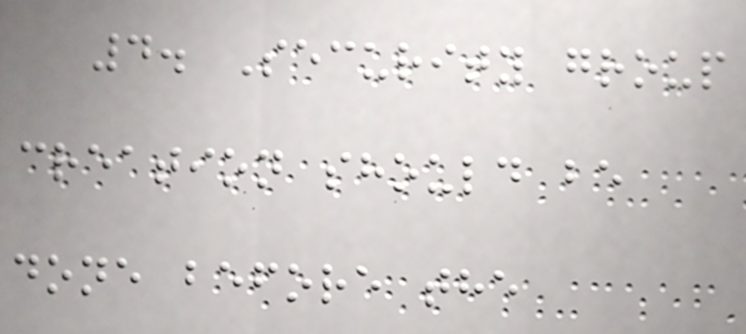4. Security group
creation should be
done before the
